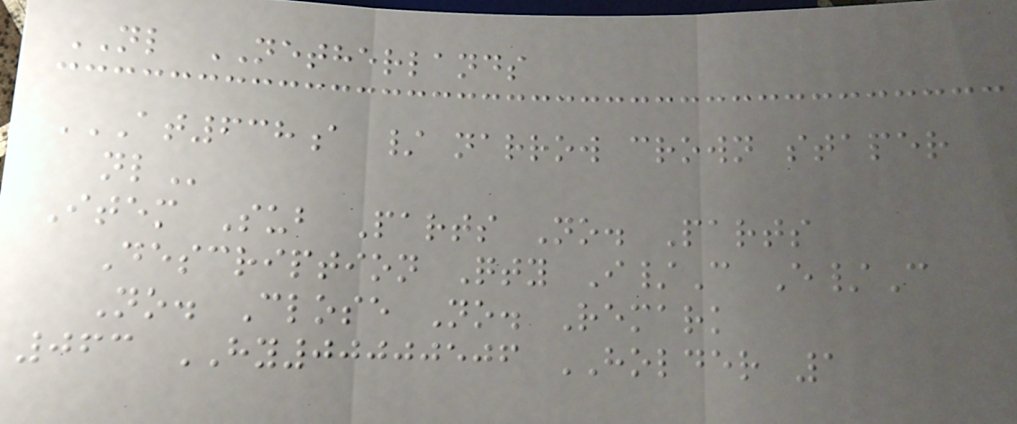NL NETHERLANDS
AT638A / NARROW CROWN STAPER
NL
Item Sub Parts No. Parts
Description Qty I/C E/C
No. Close No. Remark
063 HY00000506 HOLDER 1
